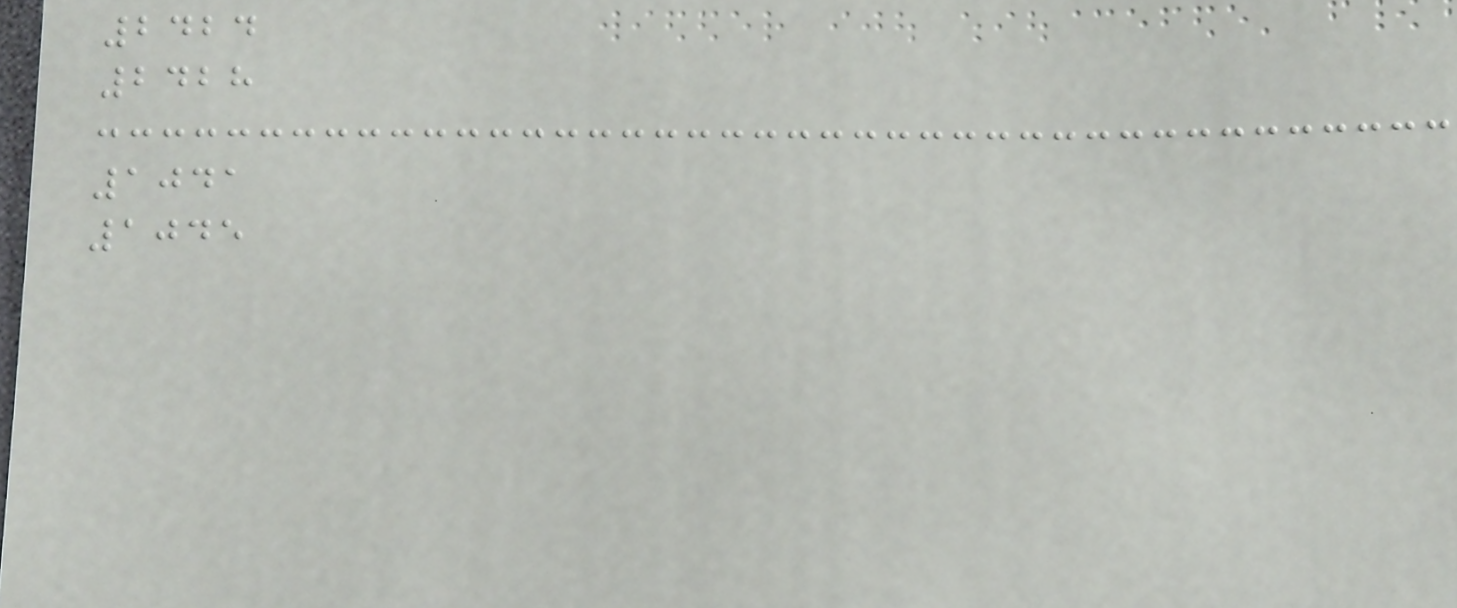2424
2428
1041
1045
